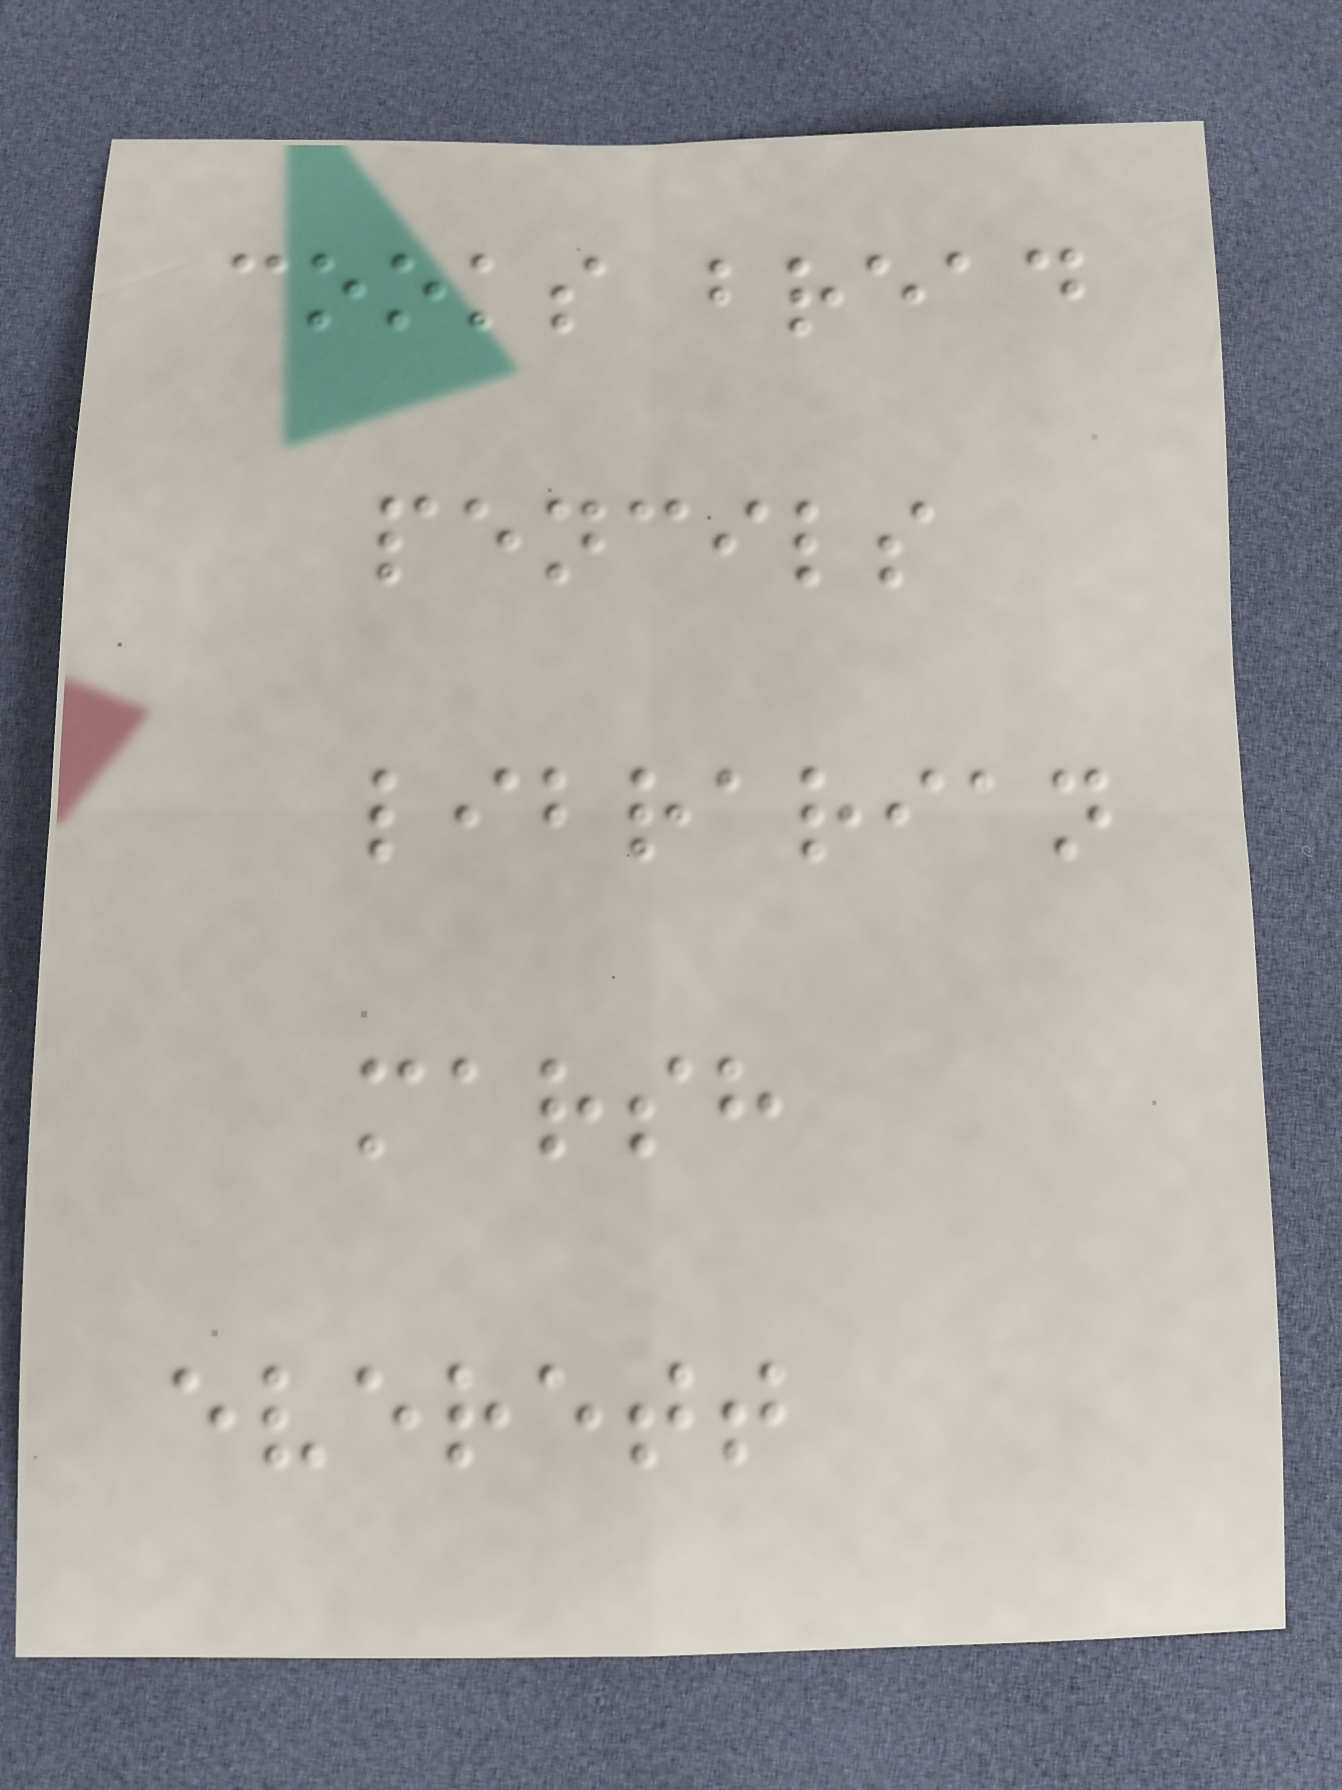cooks bread
pencils
librarian
marsh
everett
